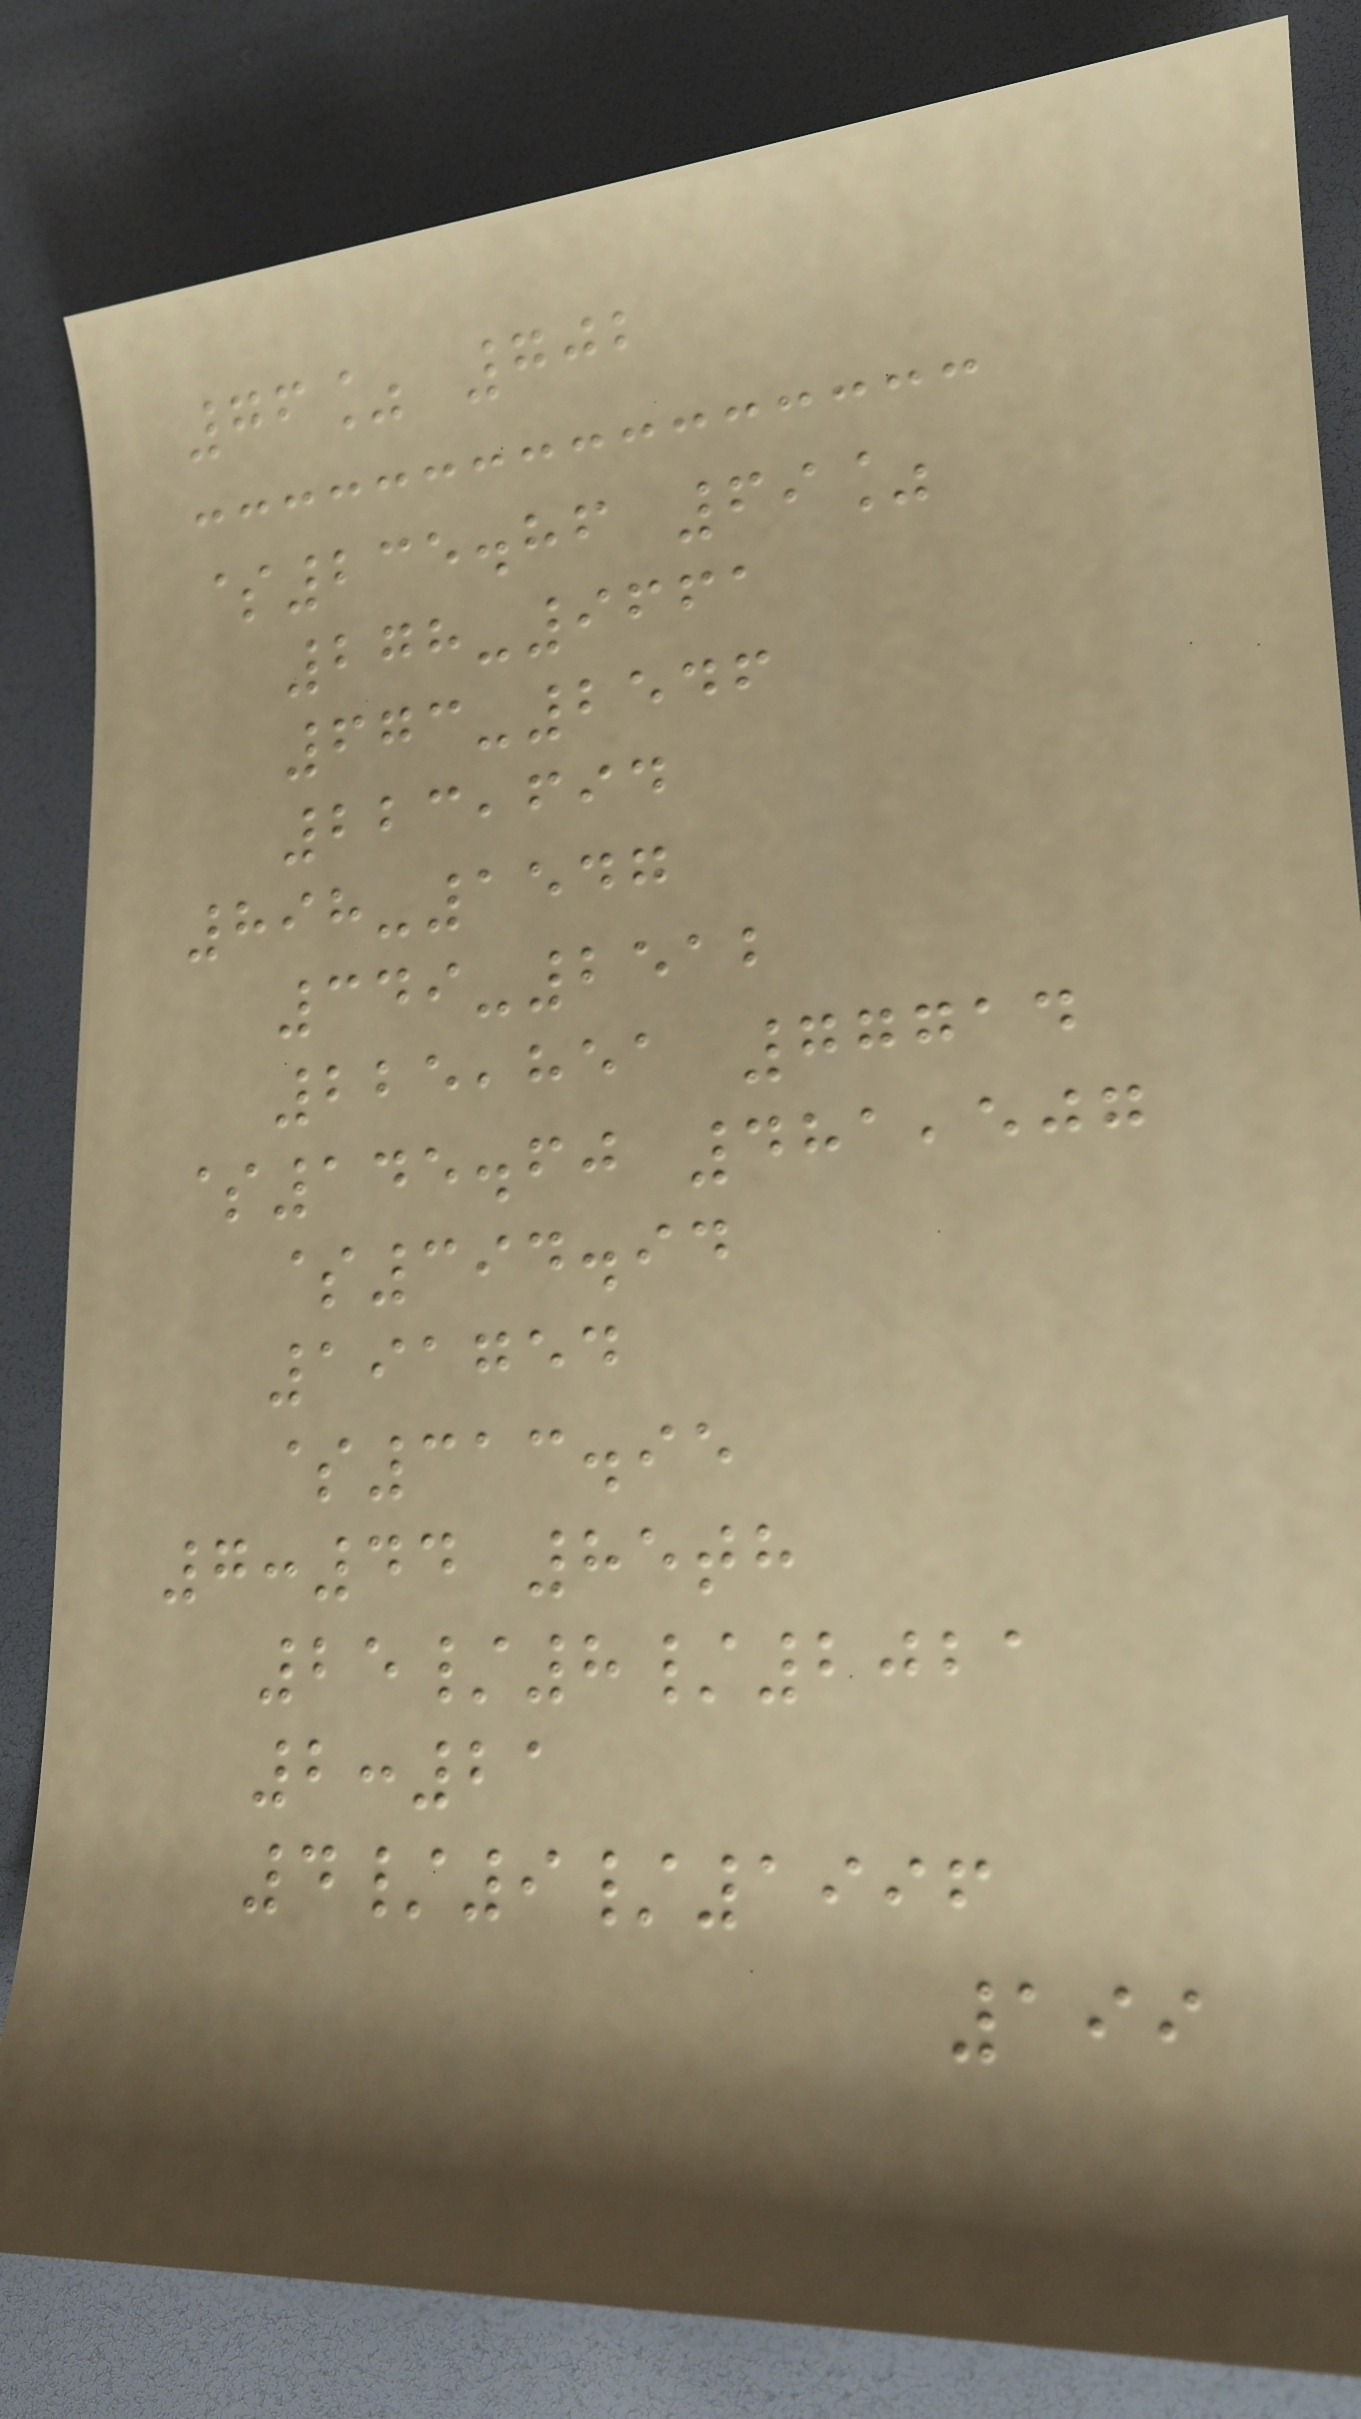76% 702
$235.86 69%
278-9661
673-2546
223,694
898-1547
349-2512
225,851 77714
$145.60 481,507
$394.94
191754
$313.95
7:44 85th
25/8/2021
2:21
4/9/1996
199
